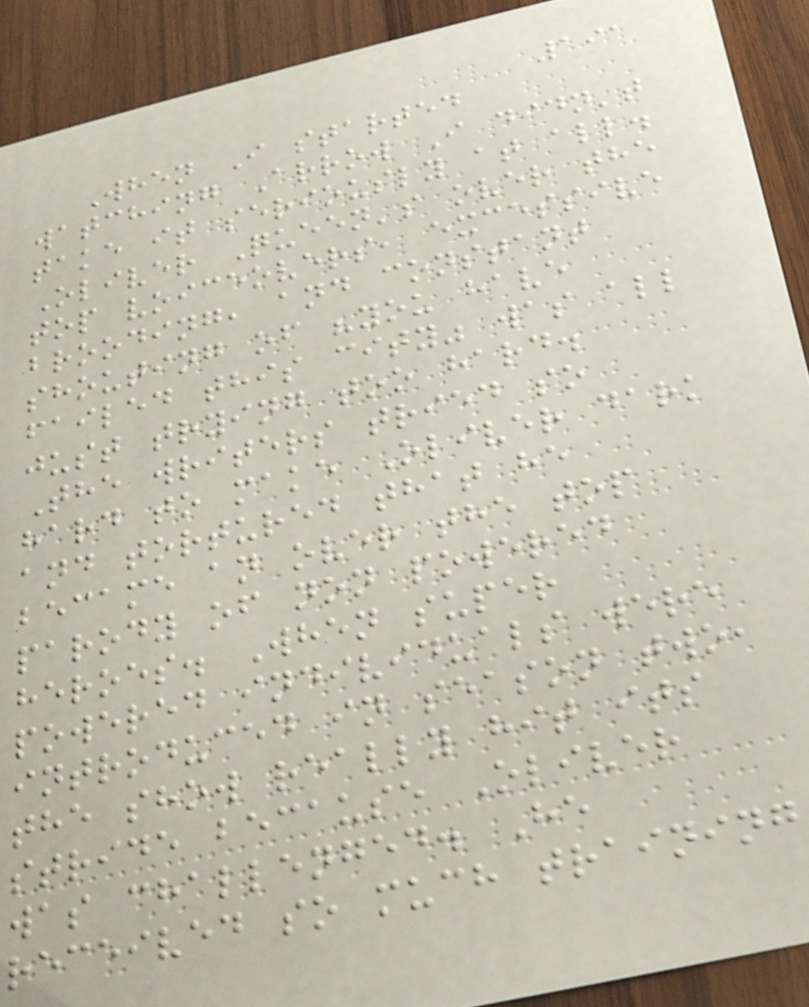191
When I started
watching Arrow I didn't
take it seriously at all.
Oliver Queen's over the
top voiceovers, excessive
brooding, and constant
shouting of "you have
failed this city" was all
just trying too hard.
The writers tried so
hard to make Oliver dark
and tortured that he
became an over the top
parody of non powered
heroes. When super
powered individuals were
introduced in season two,
the show really hit its
stride because Oliver
was challenged. He
received so much training
